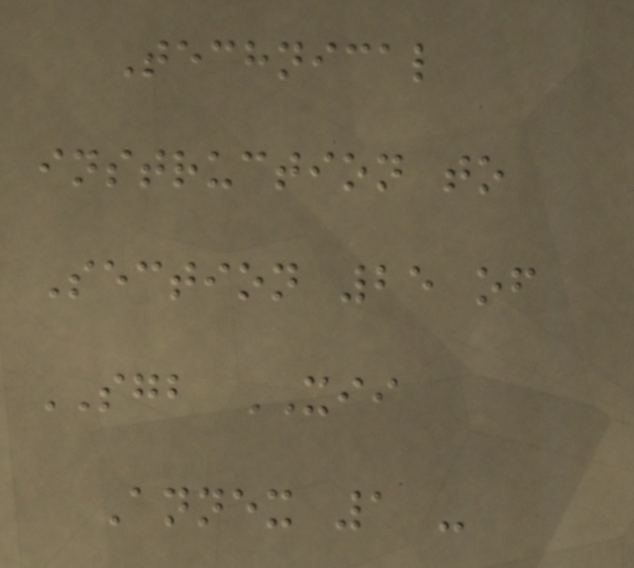Technical
instruction to
Section 25 of
SGB XII
Annex 1 -
